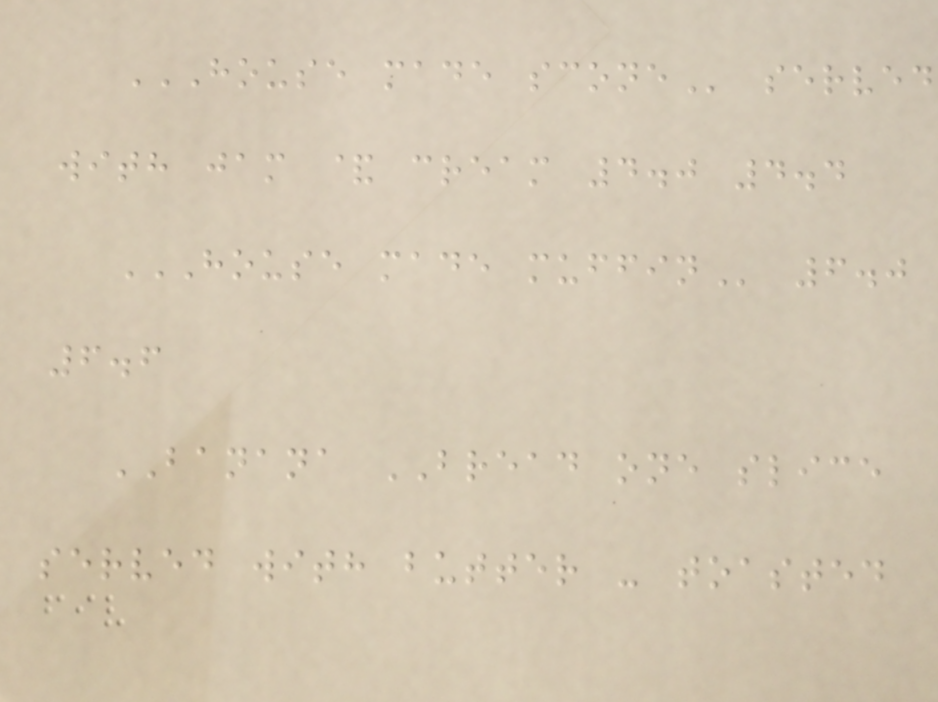HOUSE MADE SCONE served
with jam & cream 4.0 4.4
HOUSE MADE MUFFIN 6.0
6.6
BANANA BREAD one slice
served with butter - toasted
